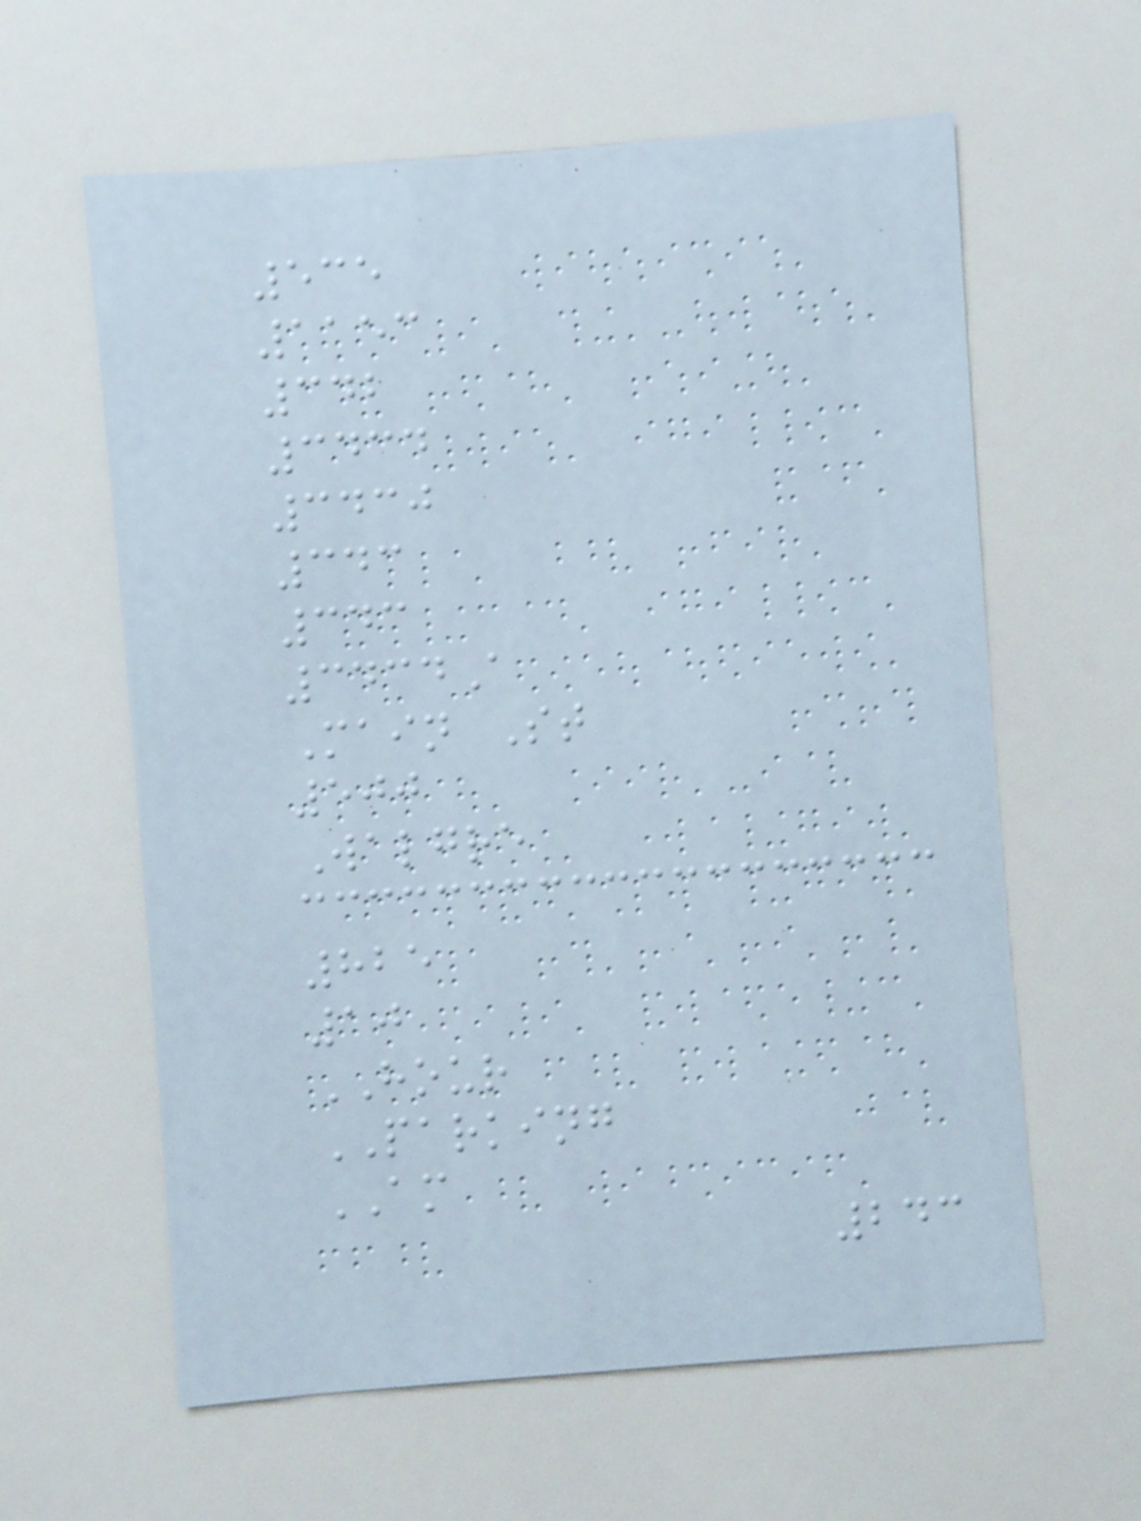535
1153
342
3434
3430
343
343
3434A
Main St
500
Walgre
825
10
HOUR
PARKING
AM
243
